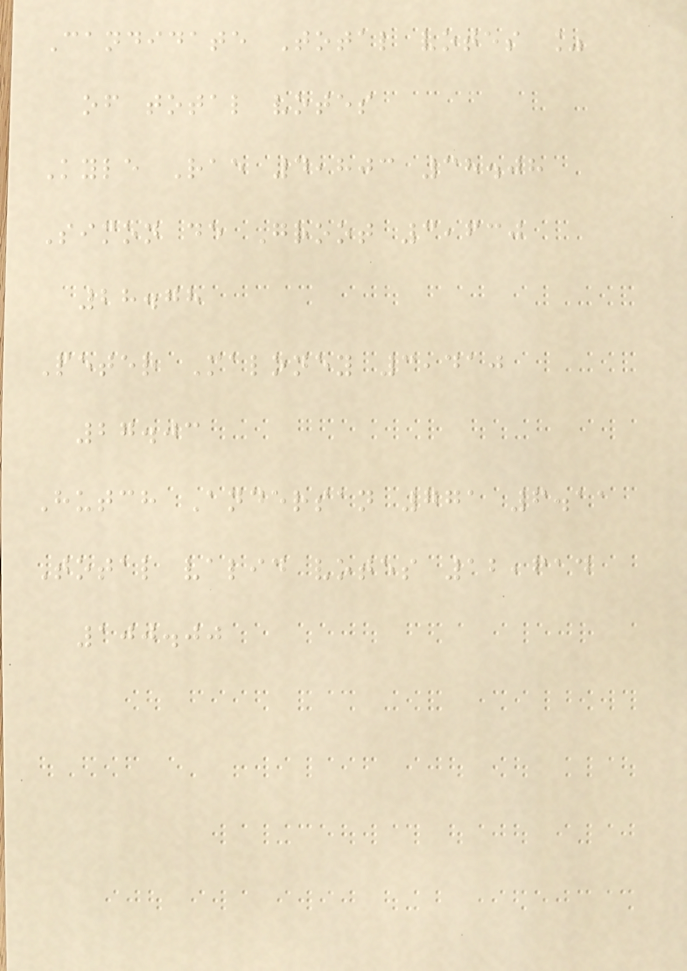Candidate Total votes %
of total votes
Kyle Rae 4,803 38.08
Simon de Groot 3,630
28.78
Peter Maloney 3,410
27.03
Hutch Andersan 771 6.11
Total valid votes 12,614
100.00
